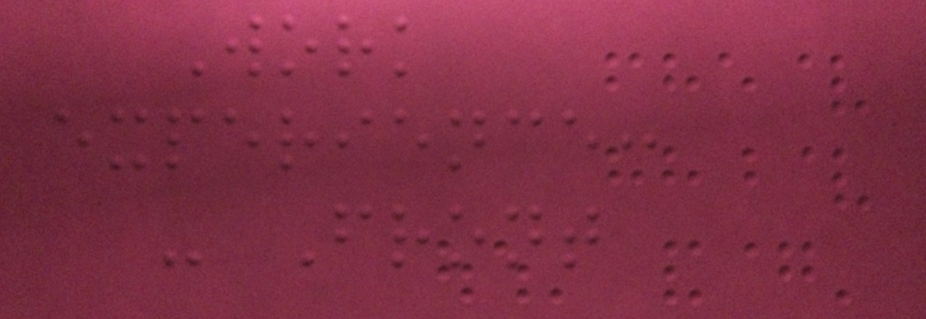Work
experience:
- Front
